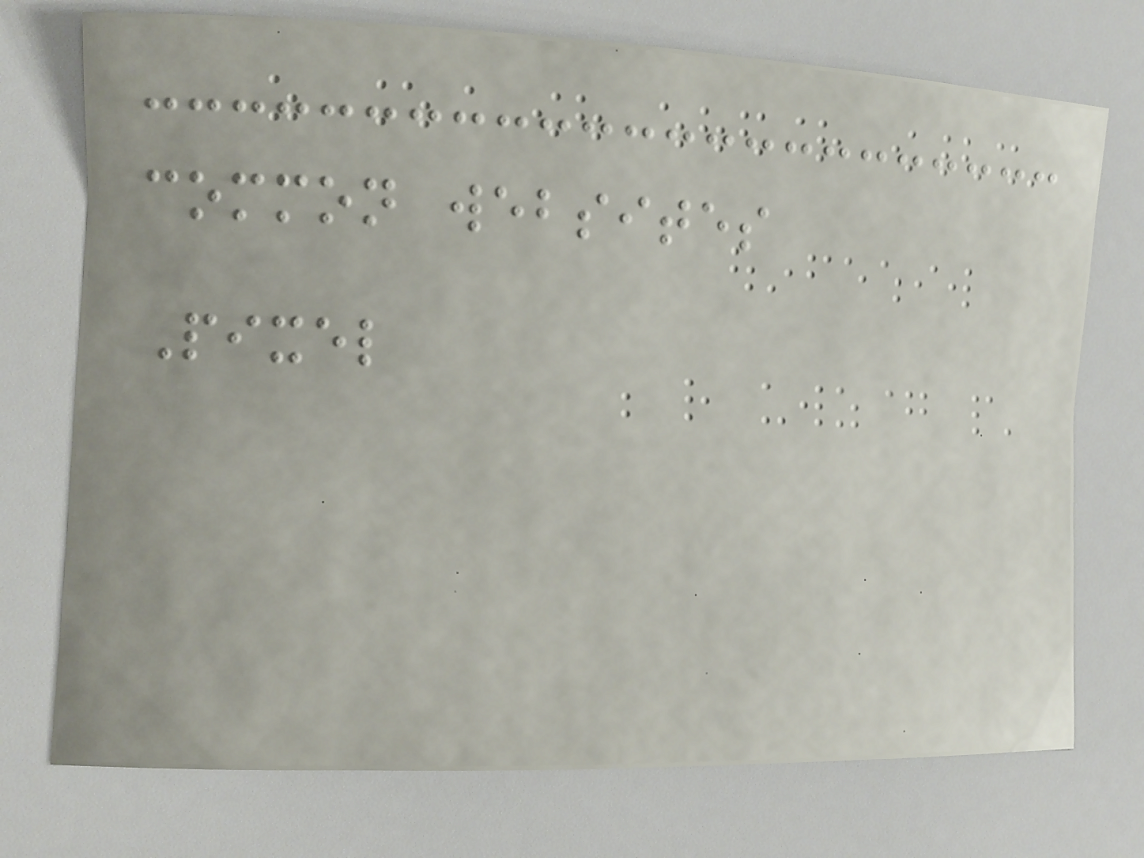common websites
Pixel
